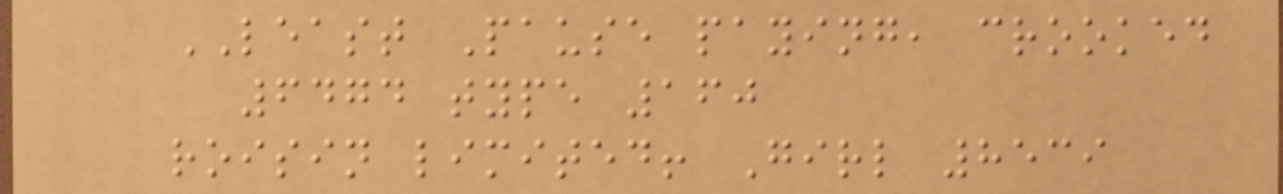LEAST Pause paying, crooked
6474 type 160
roisin limited! Girl 8539
